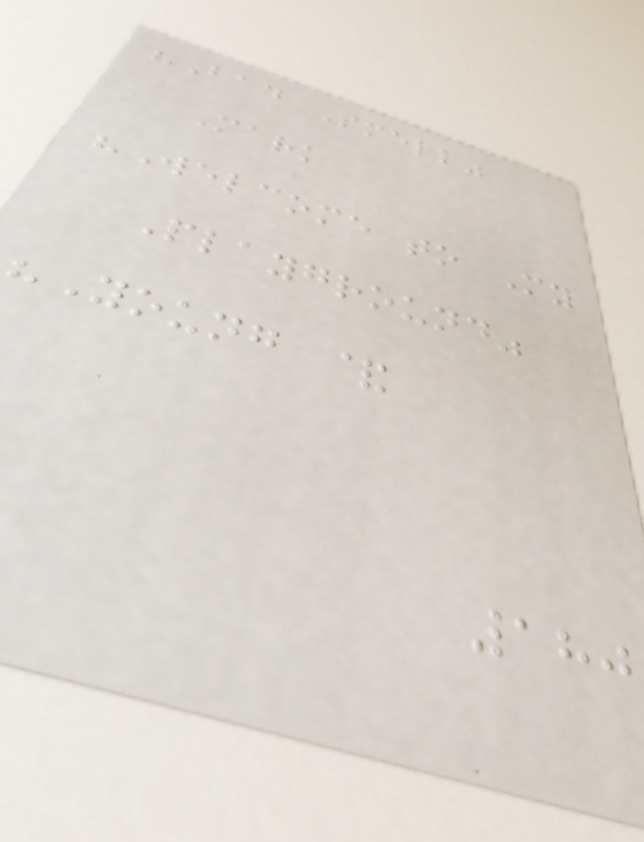"Bad Smell"
Mark
"Welcome to My
Playground"
"Young &
180
